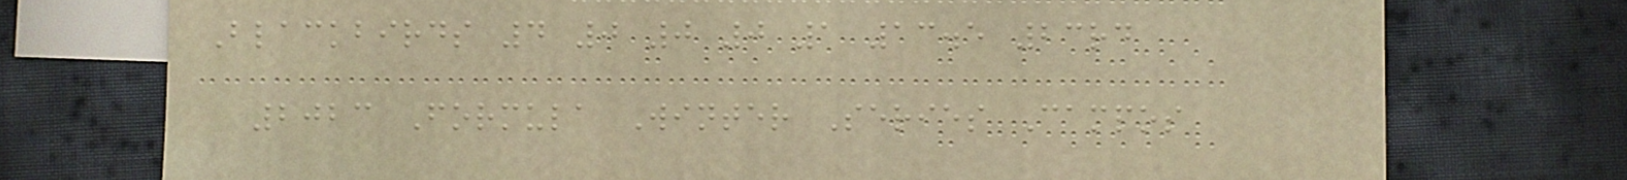Blackbirds 4 0 0 0 1 13.5 23rd
2023 Formula Winter Series Campos
